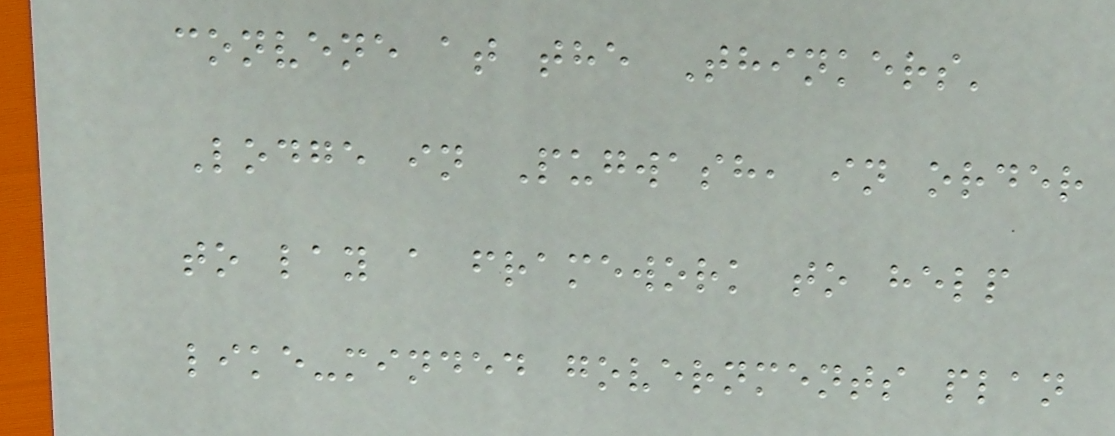convene at the Thinkers'
Lodge in Pugwash, in order
to lay a framework to help
like-minded governments plan
